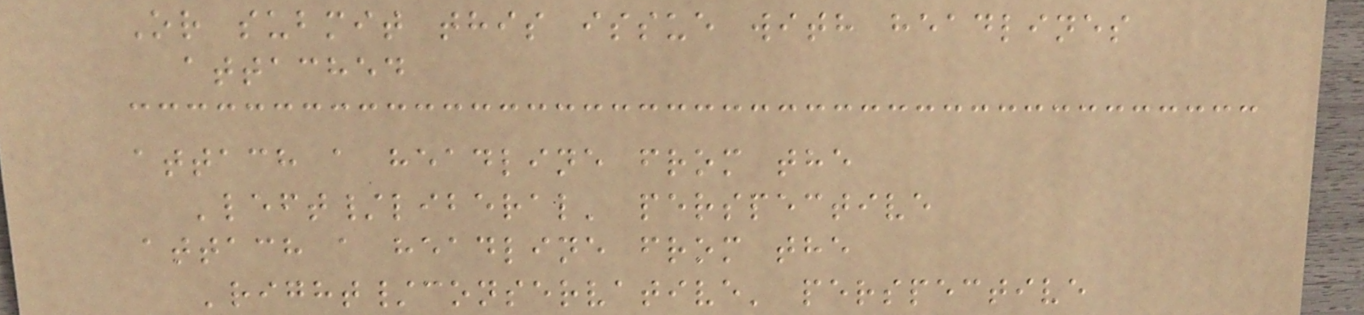Or submit this issue with headlines
attached
attach a headline from the
'left/liberal' perspective
attach a headline from the
'right/conservative' perspective
